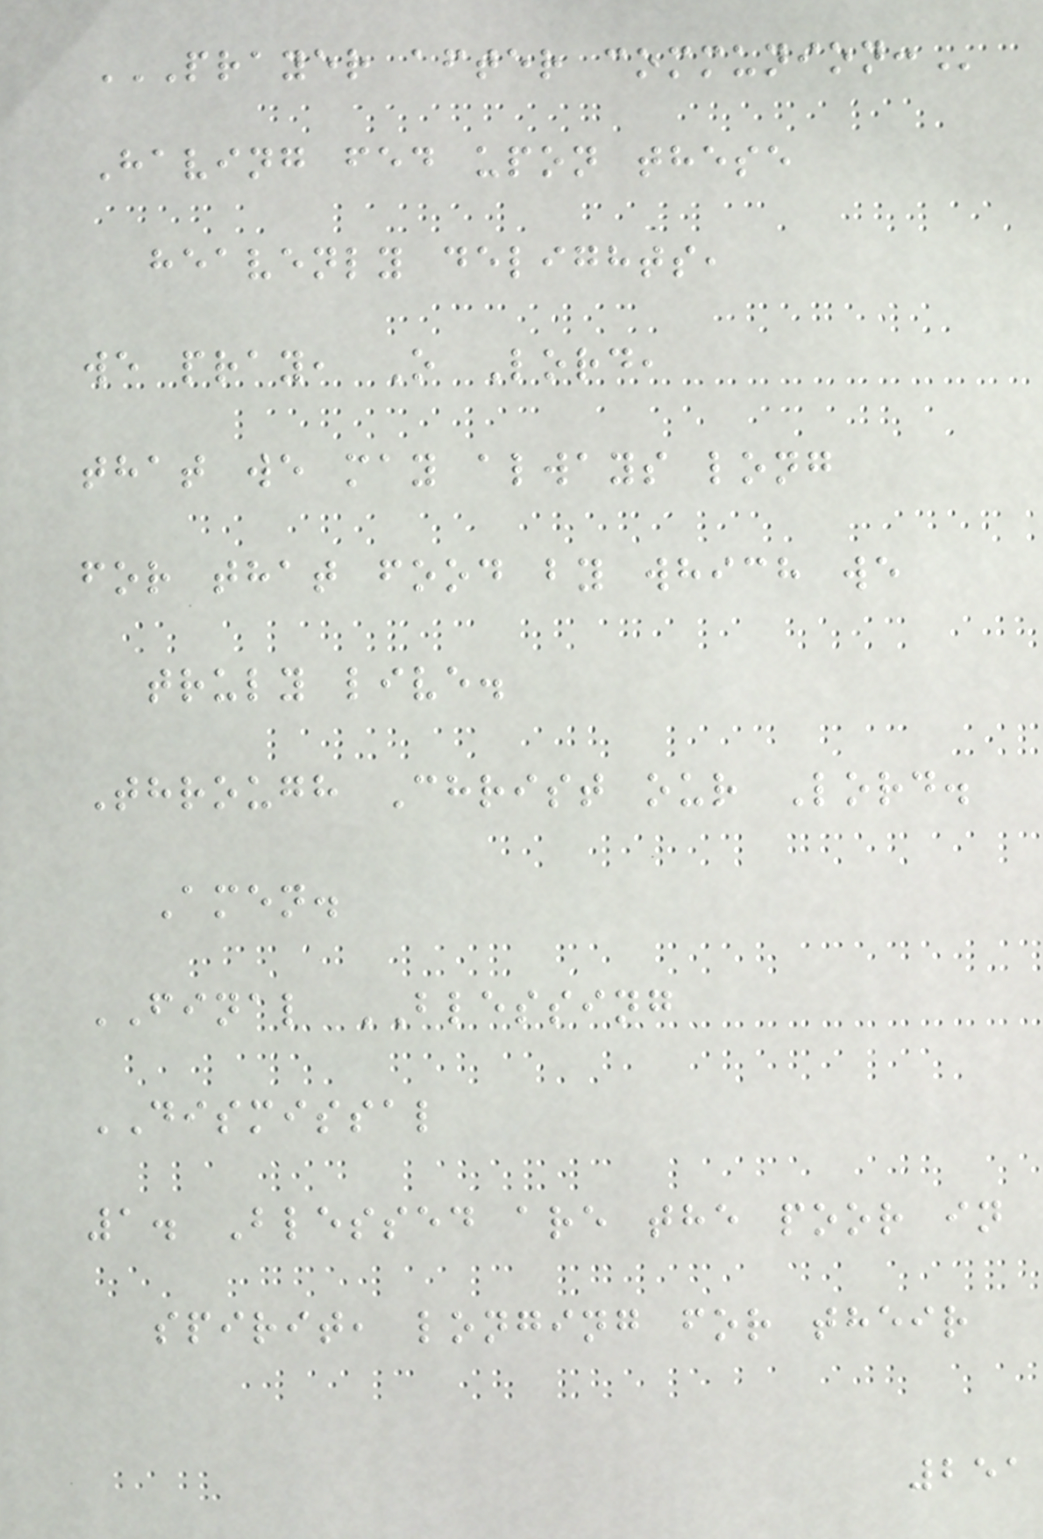PRAYER AFTER COMMUNION:
Having fed upon these
heavenly delights,
we pray, O Lord,
that we may always long
for that food by which we
truly live.
Through Christ our Lord.
Amen.
FINAL BLESSING
DISMISSAL
1. Blessed are the poor in
spirit, longing for their
251
